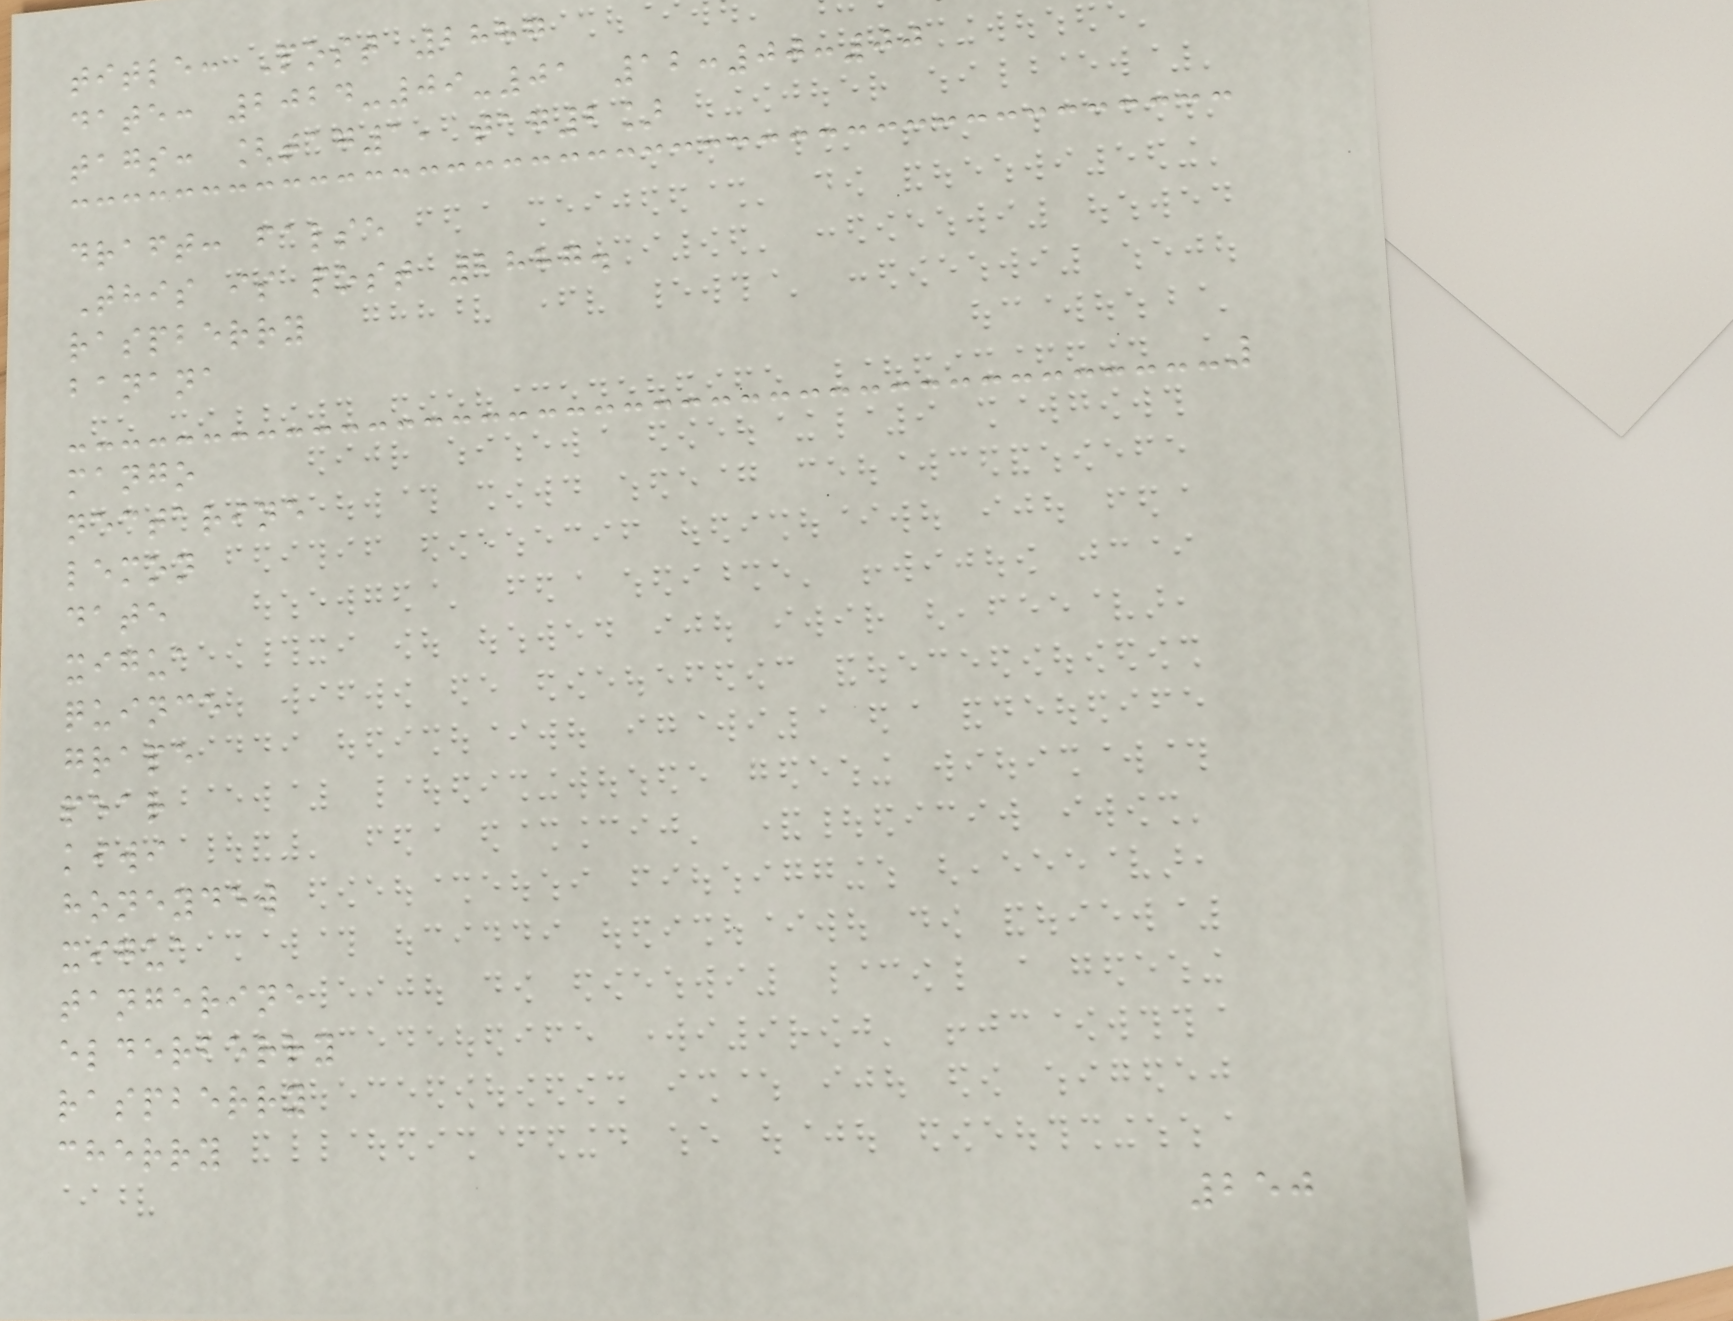title: Post 2887
date: 2024-09-01 12:00:00
tags: [tag1, tag2]
draft: false
This is post 2887.
raspberry
banana
mango
nectarine
lemon
date
xigua
quince
grape
pear
kiwi
honeydew
xigua
tangerine
elderberry
raspberry
cherry
250
